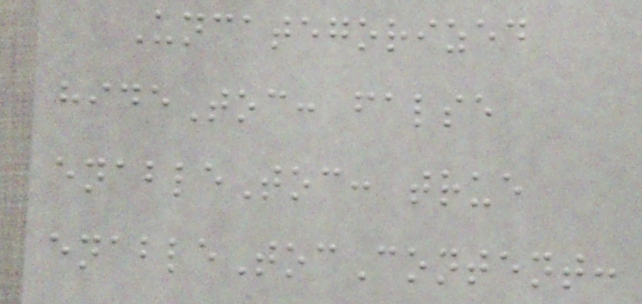Uncategorized
hideToc: false
enableToc: true
enableTocContent:
